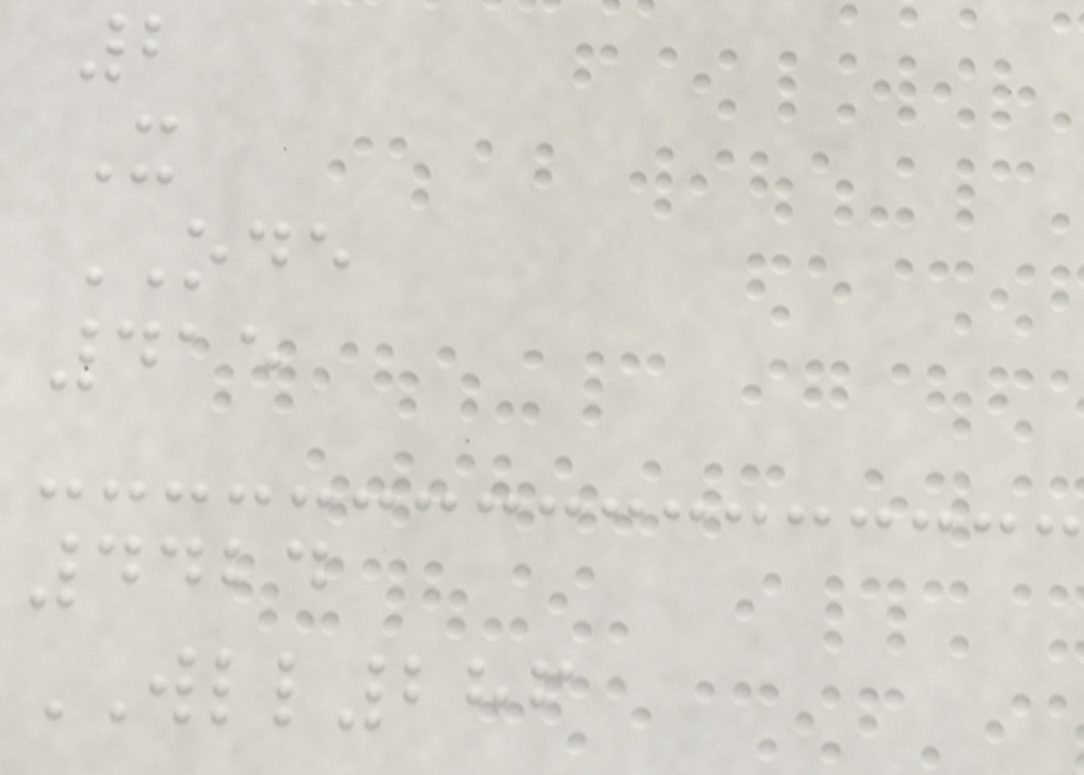2
X
ODE
415
4424
WLL286
